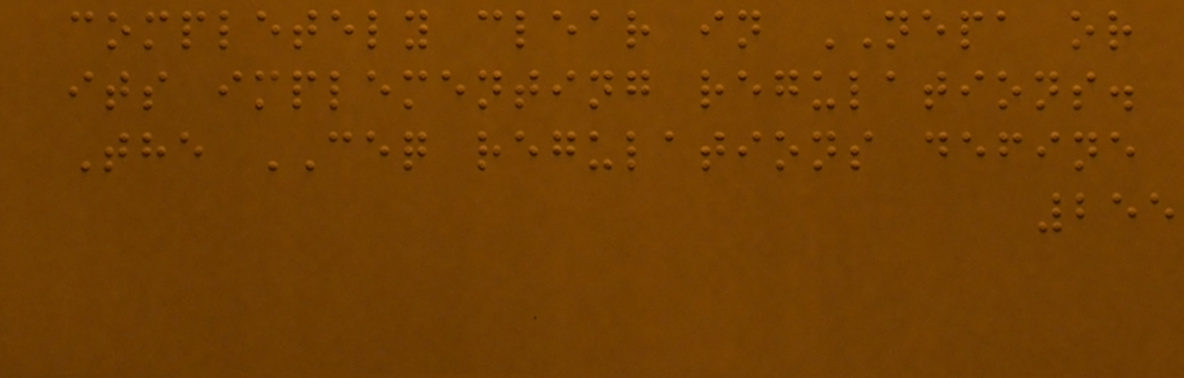completely clear in NEPA or
its implementing regulations.
The CEQ regulations define
255
